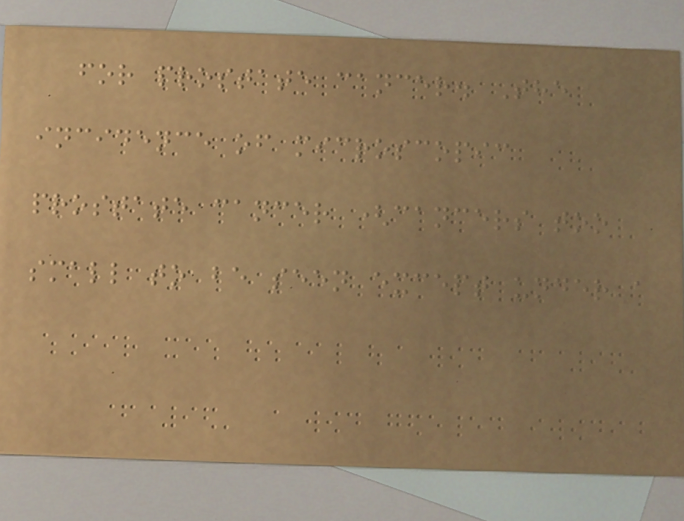for prostate cancer. The
incidence of microscopic
prostate cancer (cancers too
small to be seen except under a
